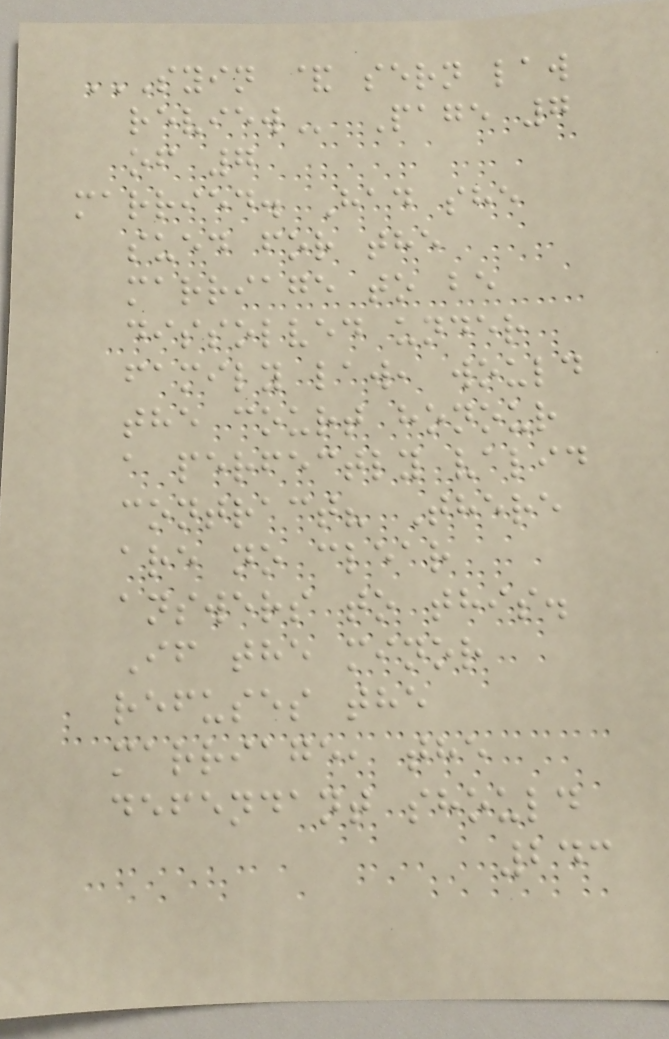SYIN & SERN LAW
REVIEW Page 7
of 7
married. Had she
sued for the
marriage to be
dissolved under
family law, would
the court honour
a perfectly valid
contract? There
are no clear
answers to this.
If the minor
refuses the
marriage, the
defendant should
243
